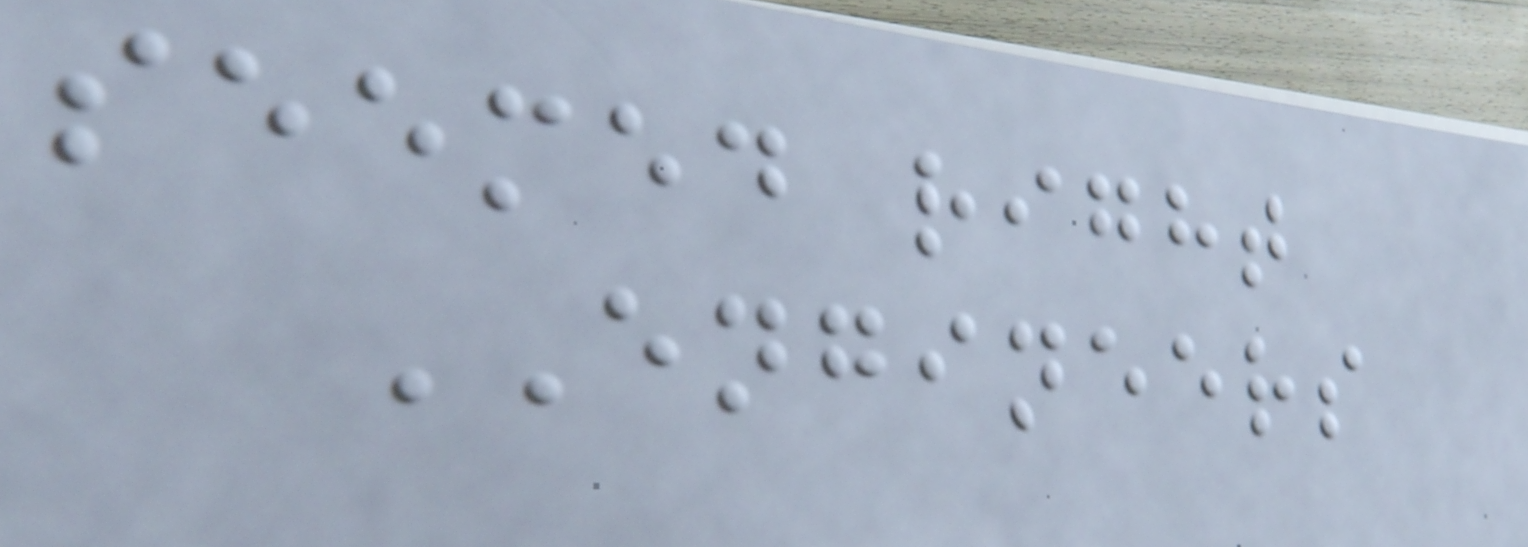seemed right
ENGINEERS
